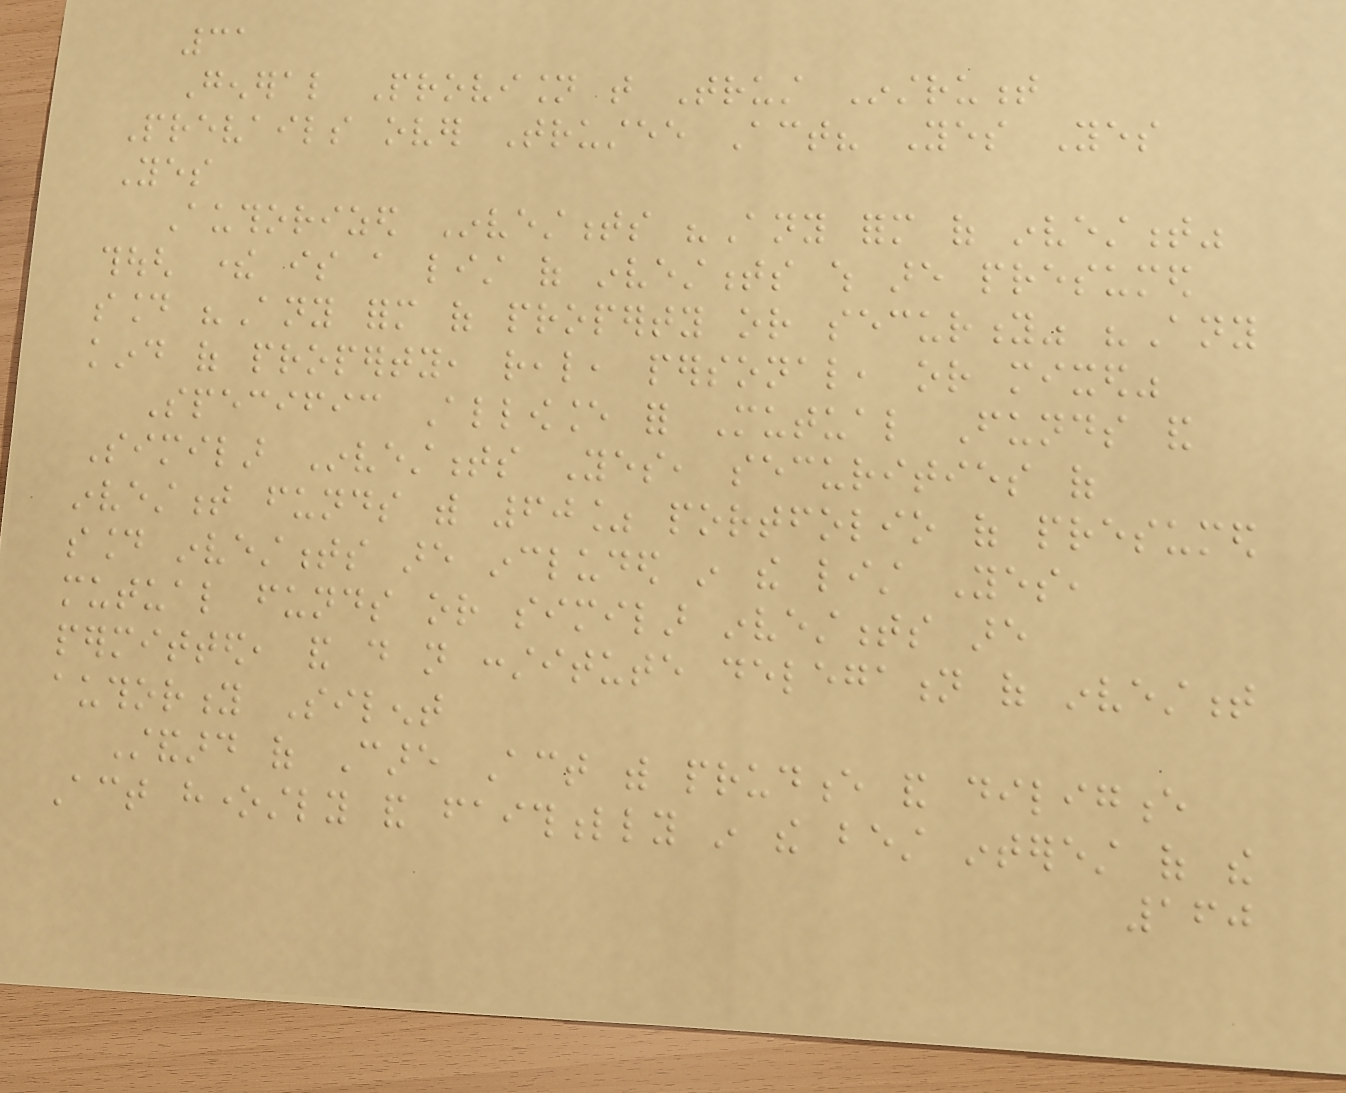31
General Provision that Trust Instrument
Prevails over Trustee Act? Yes Yes
Yes
Authorized Investments "Any form of investment"
though there is a list of investments which are presumed
sound "Any form of property or security" "Any
kind of property, real, personal, or mixed"
Specific Allowance for Mutual Funds and
Similar Investments Yes, securities of
investment funds with 60% portfolio of presumed
sound investments are included in the list Yes,
mutual funds or similar investments are
permitted, and do not constitute delegation of investment
authority Silent
Standard of Care Act with prudence and diligence
Act honestly and faithfully in the best interest of the
160
